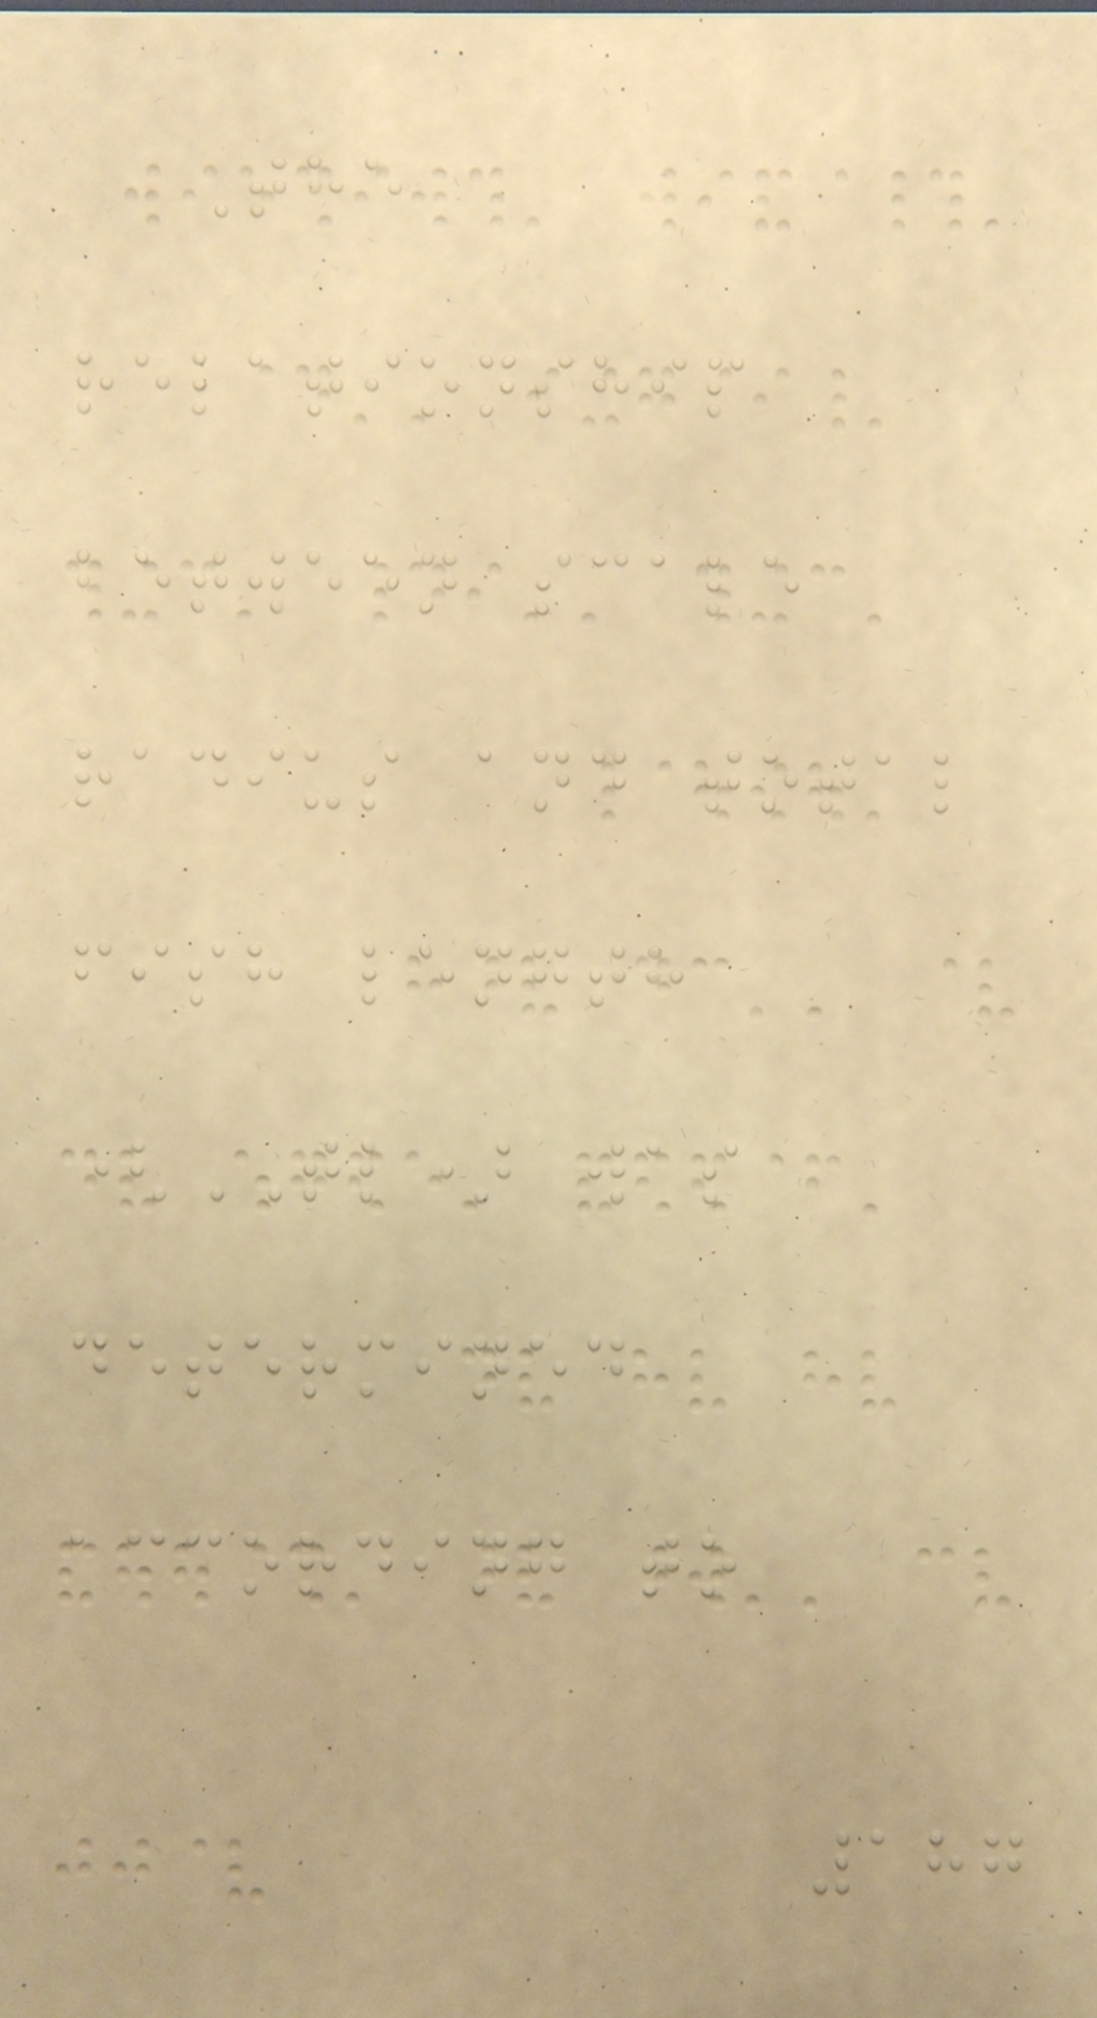The
relationship
between scale
radius and total
fish length
(TL) was
determined
according to
187
